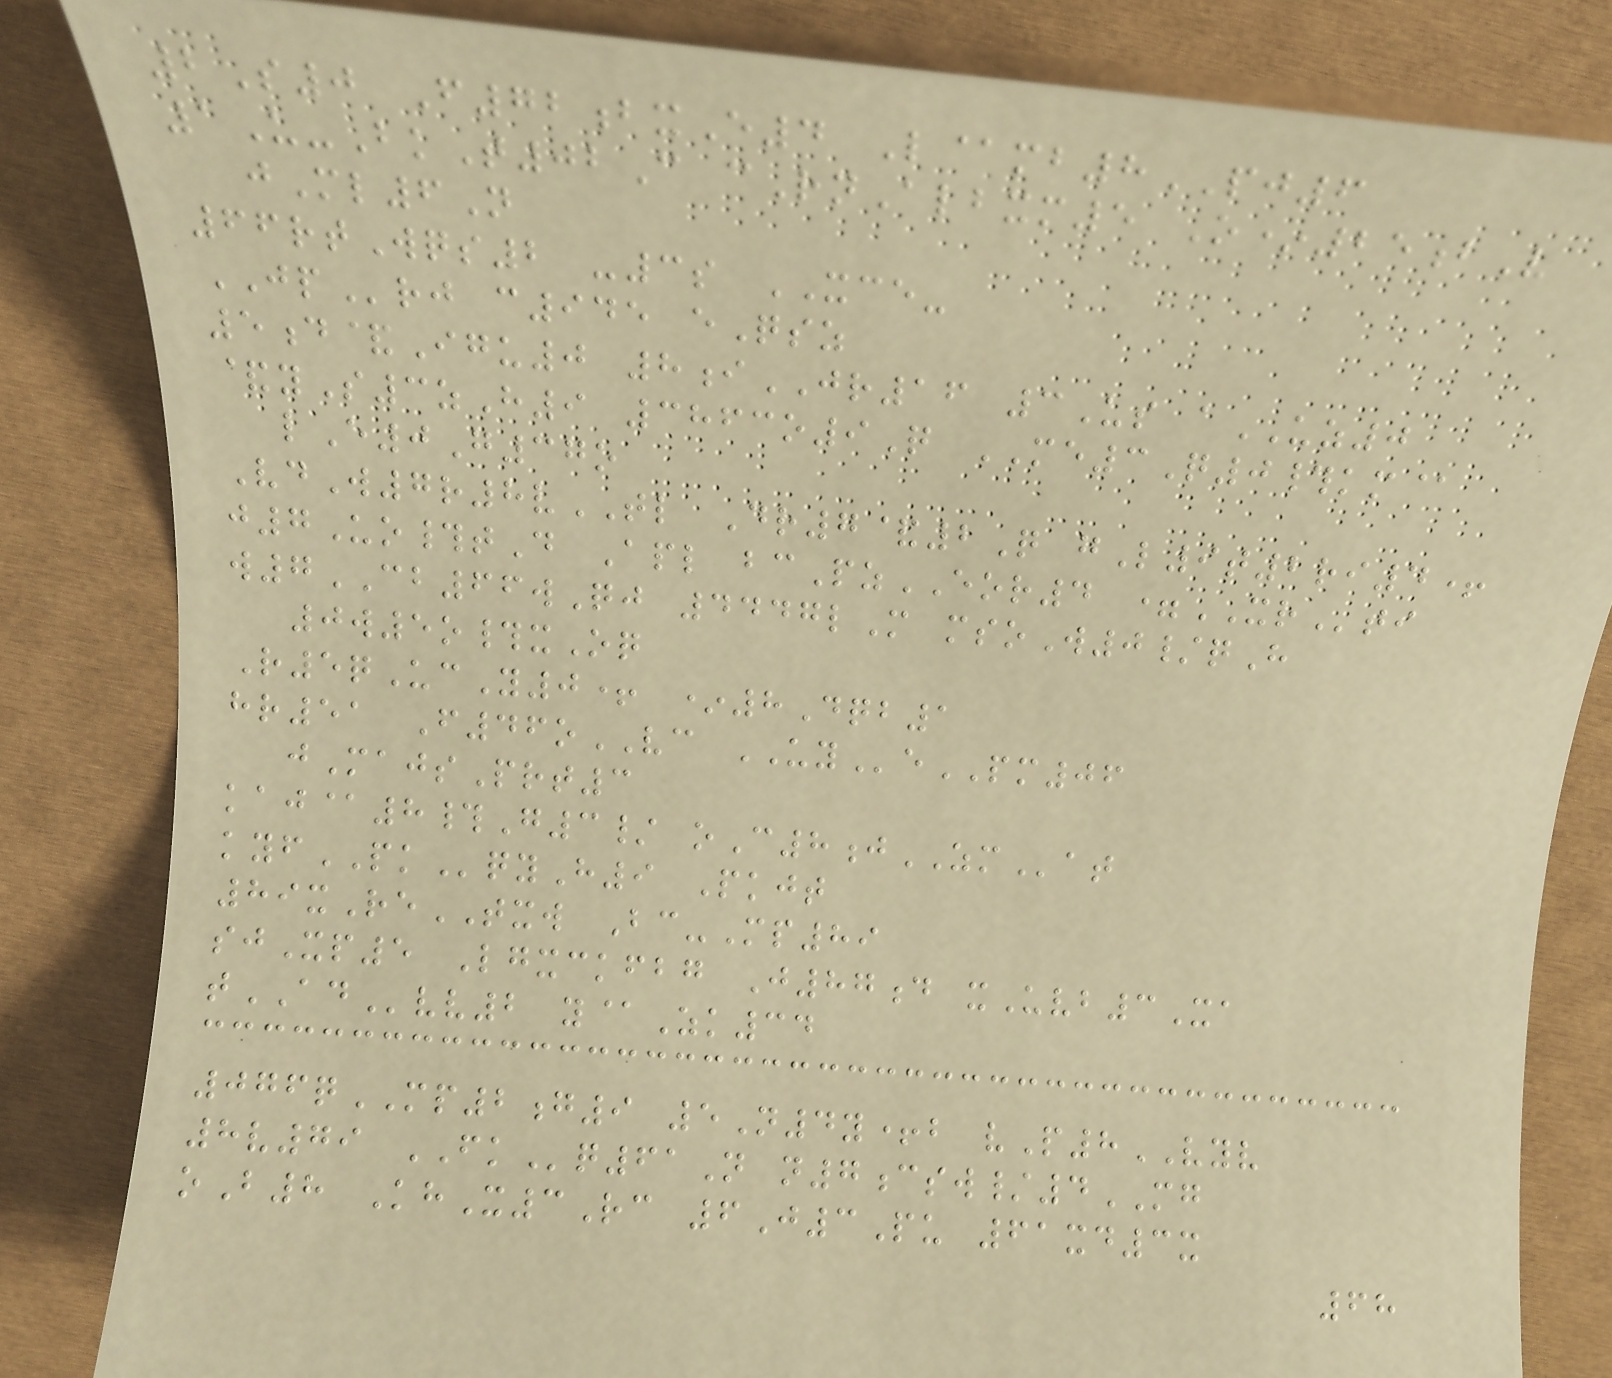2S0 F72bxE4 L@mb8PJ6
1U-BkT02C cRnAlbxm5 O*25bV
jMl6N
66rtWqs2 -3s XCE-
JPrj c945 eQsz
5d&Igu0 8iJR16 3Us aUZ0
&yS3zH9 3863o9Q ME3Q0#km@
lE0G37o
VdW7r8vTL Dr7&2Q gL9t2ri4+
j7Uo#tD Apl bcPzEOR4 =XRti
w7CB66wQj 4447lM msoW0/qH
0w5o#xOq
R5qUcY0+ *8Dqb1
hr51 F46oVC UYePM06
jMajsPrt3
kaj@8#G3/ oC8jZMat
kyfPKqyH9 Pkjt
89xReTXW Bc-Mp89
sjXp5 Lgxckfbg J87d xUvb3Xa
tADvv2 y@Zk34
076qMP2g9 5N4y+b vP8VYV
8v79 FKq61N n7csw/4MG
oB8 KhX3Rc 6J3Pu 61xd3x
68
